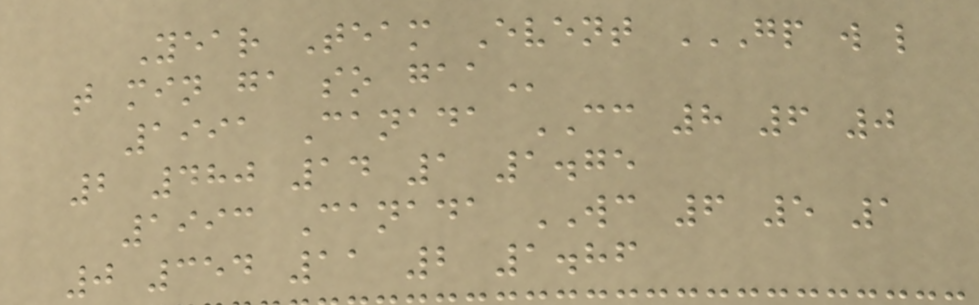Year Team Event GP W L
T MIN GA SO GAA
1991 Canada CC 8 6 0
2 480 14 1 1.75
1993 Canada WC 6 5 1
0 354 11 2 1.86
